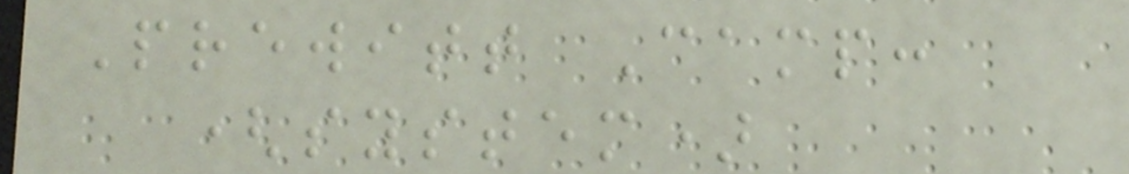Prewitt Camp:
(system)
